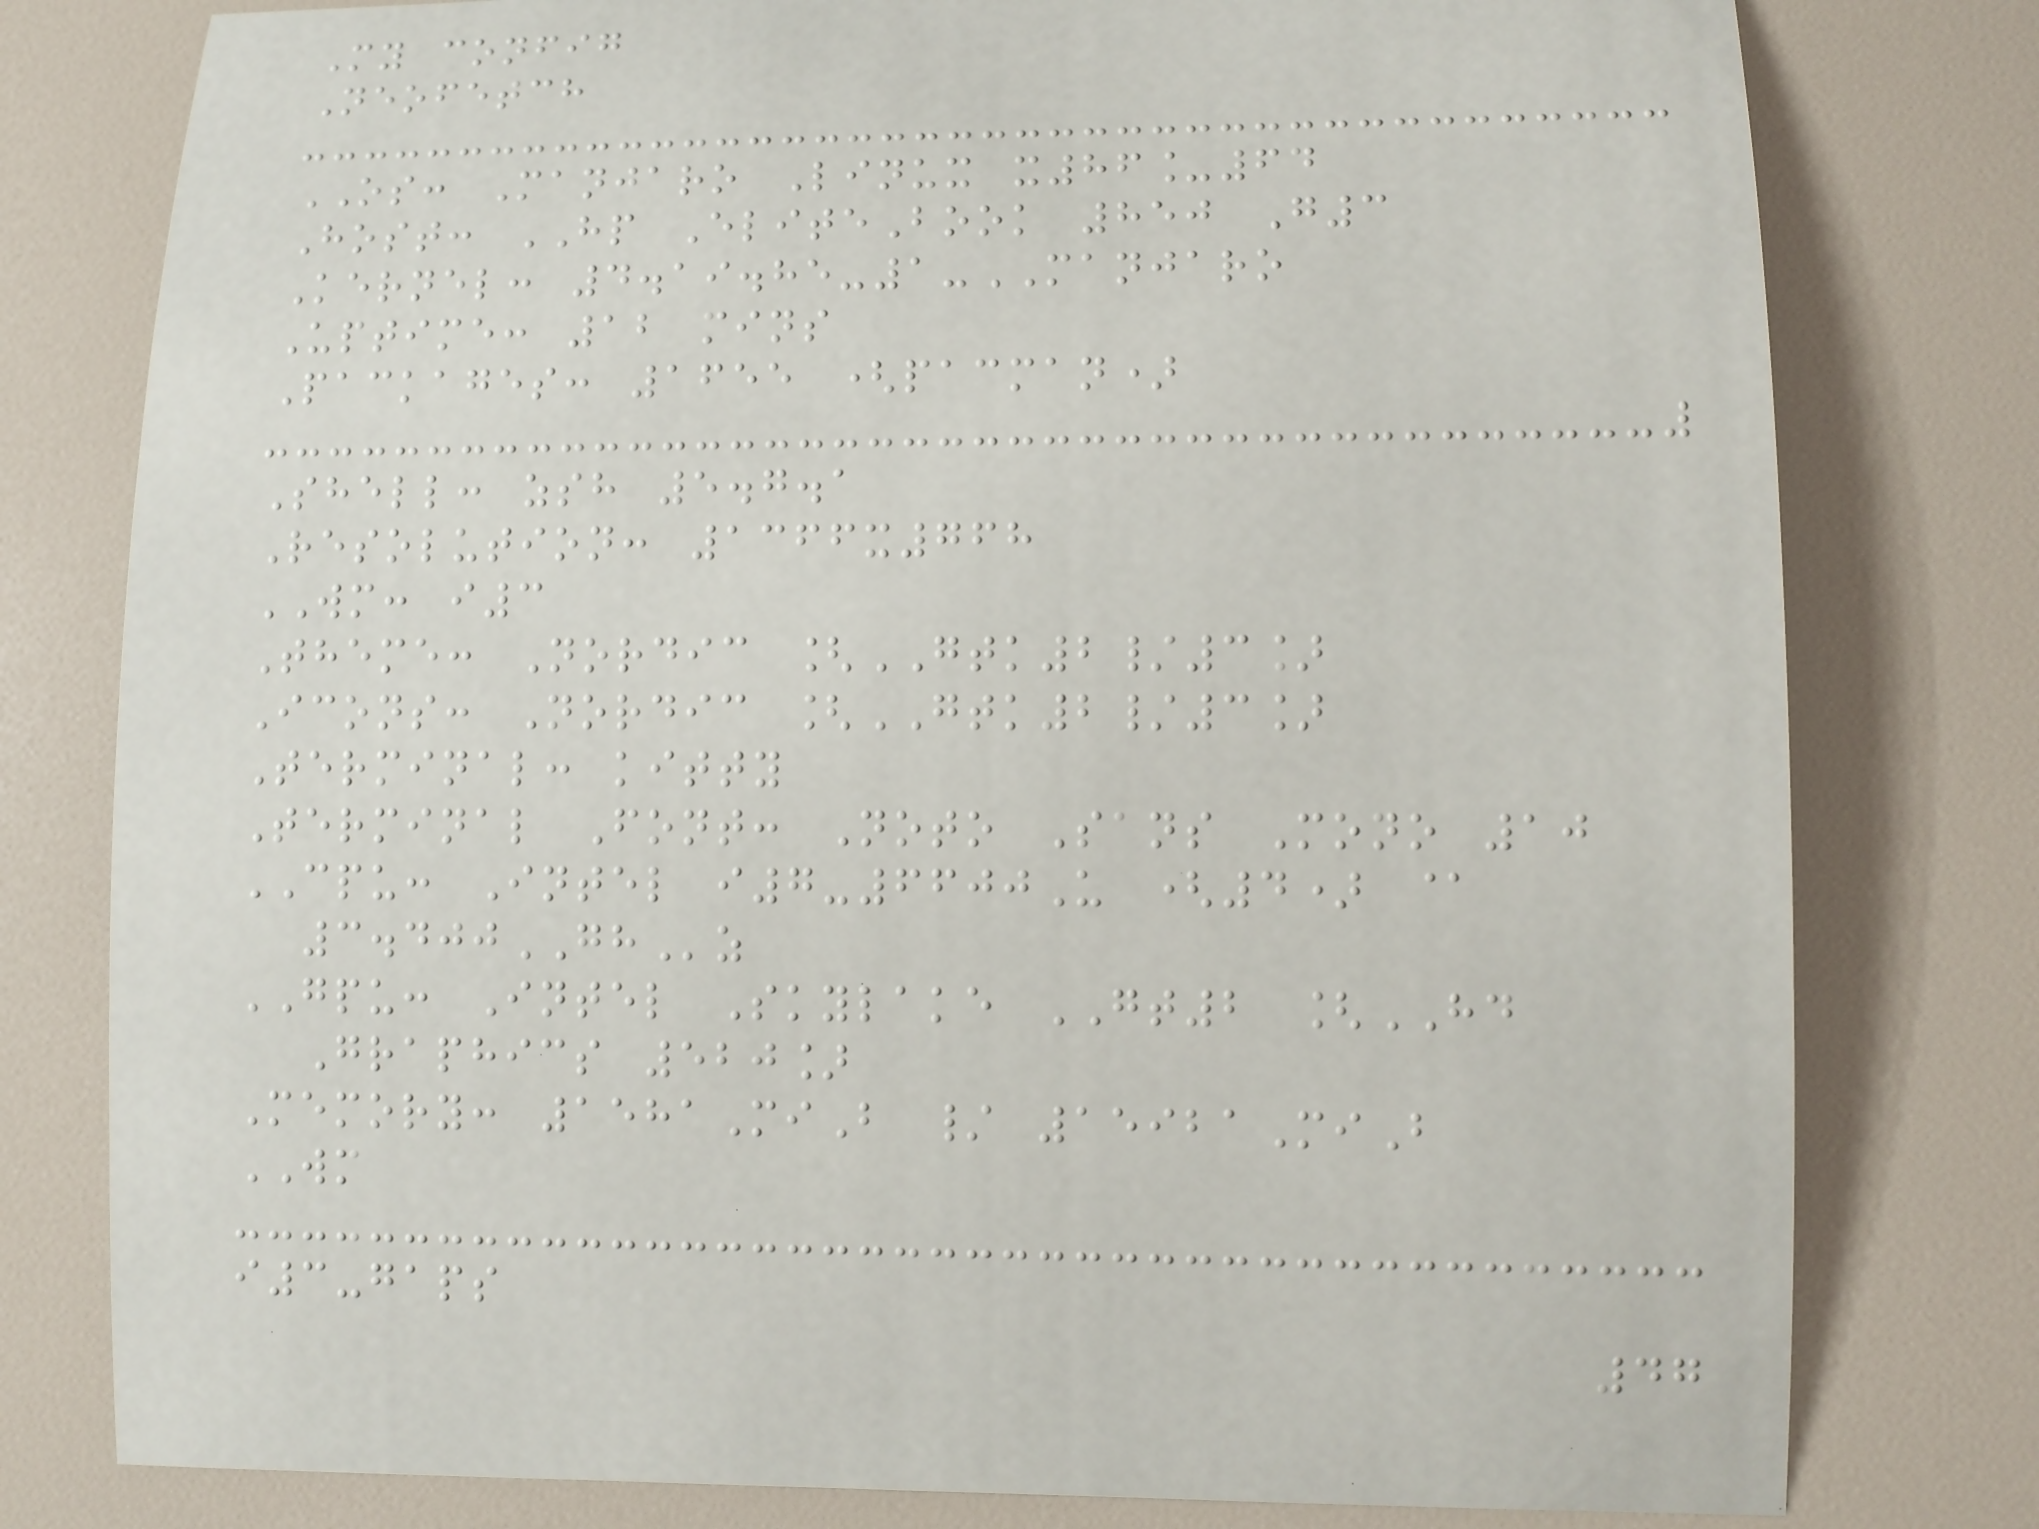My config
Neofetch
OS: Manjaro Linux x86_64
Host: HP EliteBook 850 G3
Kernel: 4.19.85-1-MANJARO
Uptime: 12 mins
Packages: 1655 (pacman)
Shell: zsh 5.7.1
Resolution: 1366x768
WM: i3
Theme: Nordic [GTK2/3]
Icons: Nordic [GTK2/3]
Terminal: kitty
Terminal Font: Noto Sans Mono 10
CPU: Intel i7-6600U (4) @
3.400GHz
GPU: Intel Skylake GT2 [HD
Graphics 520]
Memory: 1581MiB / 15921MiB
WM
i3-gaps
47
